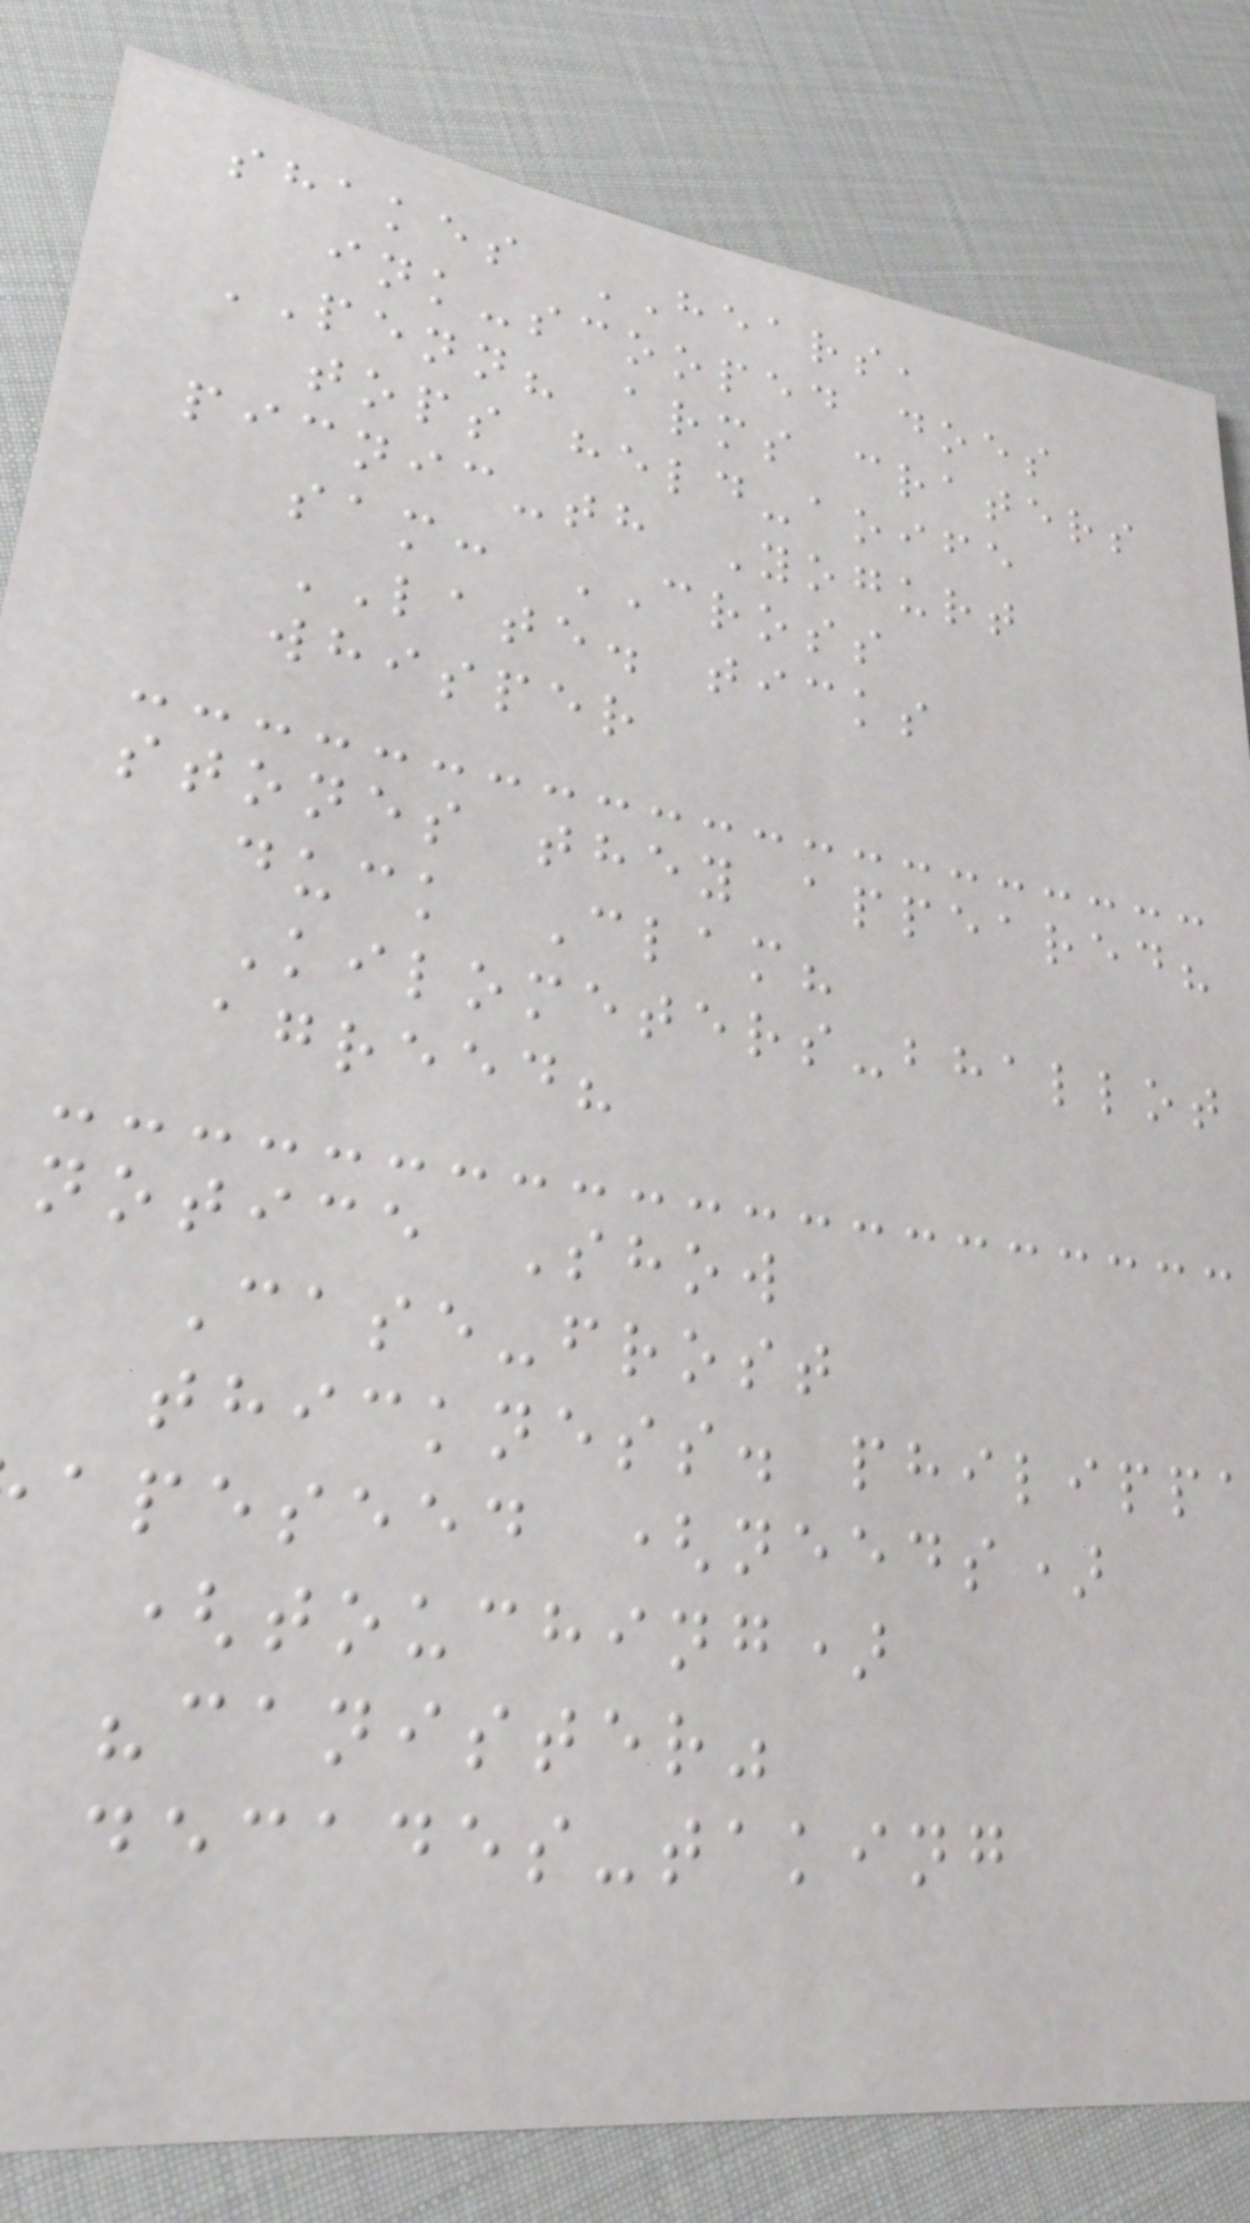shakes HEARS,
ink-scooped does
PENN? arms craters
tops held-aoife
picnic-th Yogurt
sam: CROSS
LATE. ticks
whisper
stones they appeared?
duck Clam?
Kilometers-bhallot
agreed?
notice Show
Case-frost
thickness. philipp
apeseed (needs)
(touching)
"canister"
decades-taking
